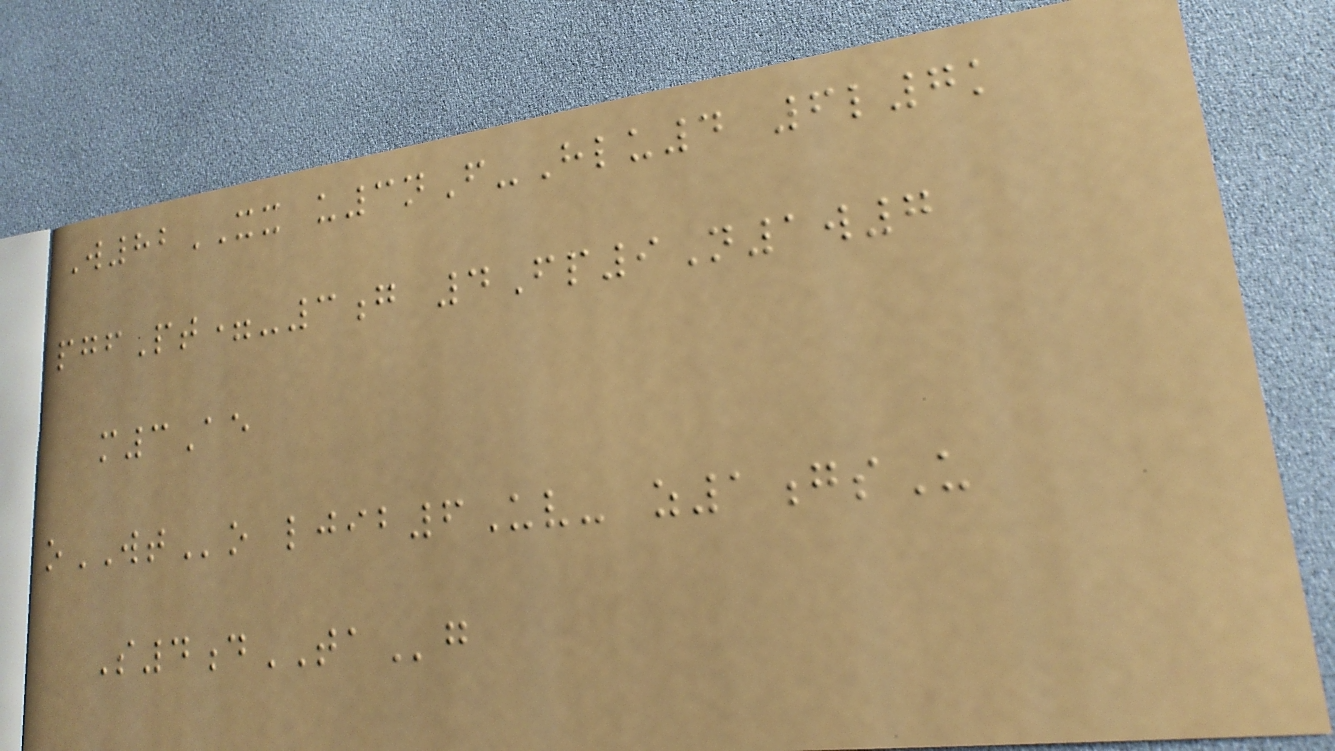W82XX u3nF-Hlu4 6l7k
pgfPt=-3g 4Fp9N1w7
m3Ae
oWTo ljib6Uv- z1gsU
S4dTAg
